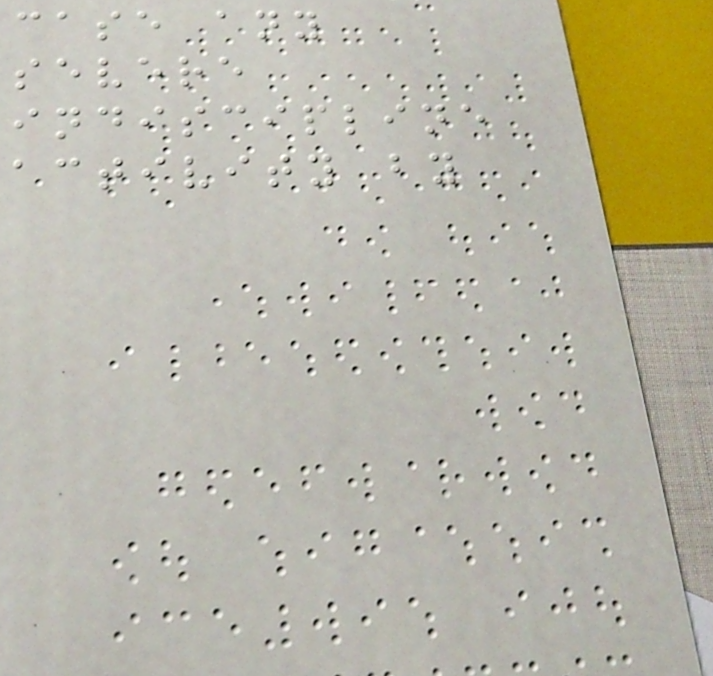case any
severe
indiscipline
activity by
